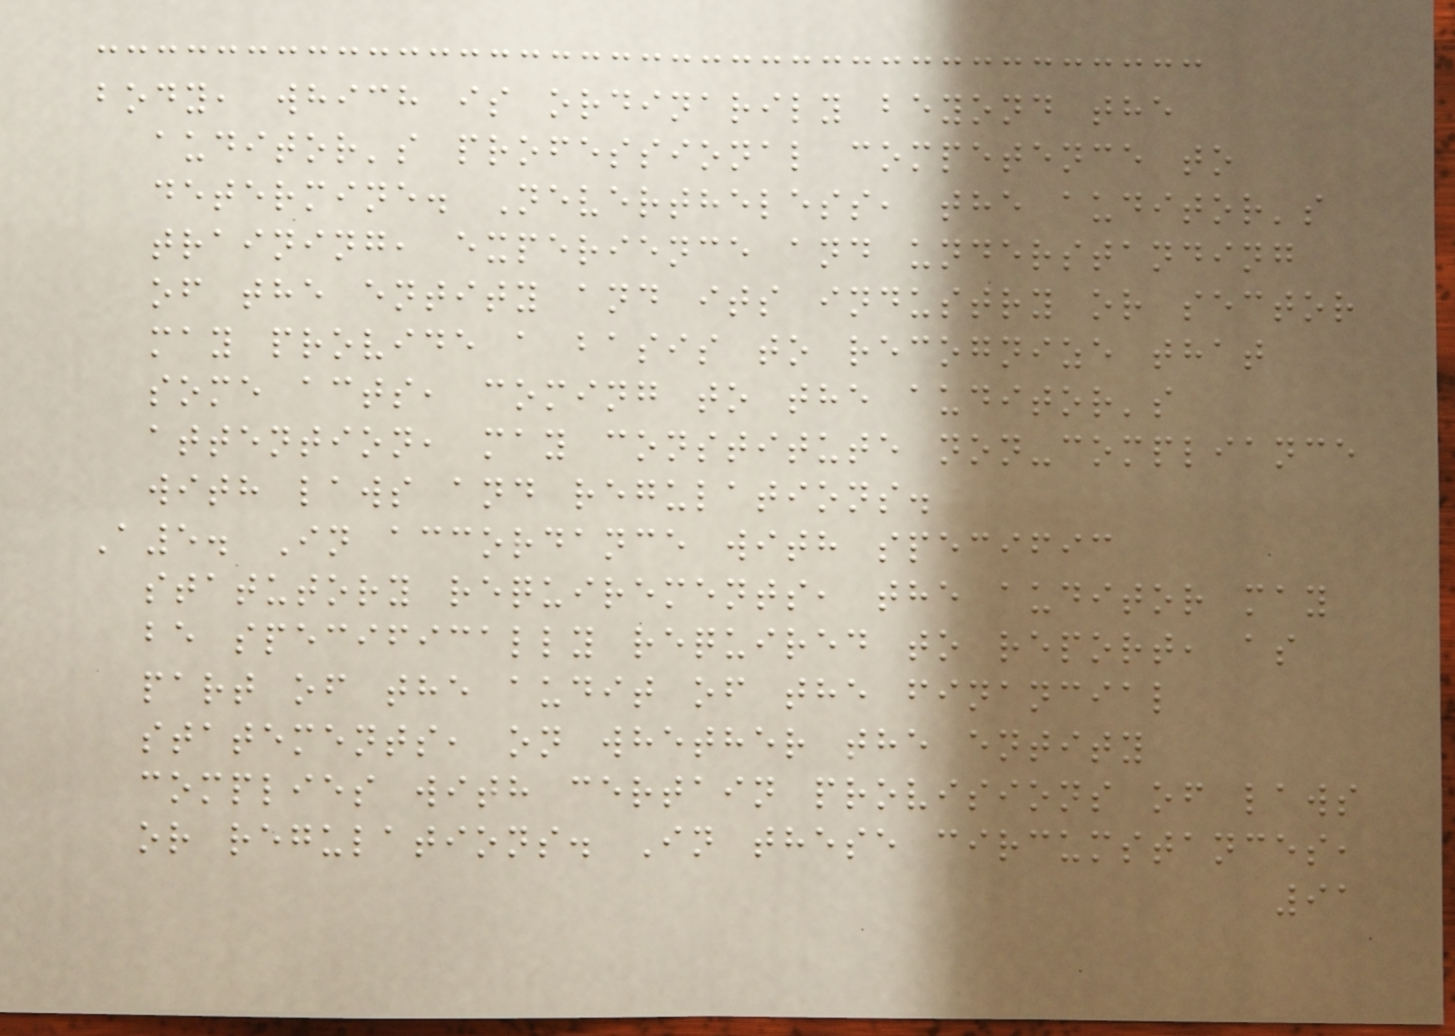body, which is ordinarily beyond the
auditor's professional competence to
determine. Nevertheless, the auditor's
training, experience and understanding
of the entity and its industry or sector
may provide a basis to recognize that
some acts, coming to the auditor's
attention, may constitute non-compliance
with laws and regulations.
A5. In accordance with specific
statutory requirements, the auditor may
be specifically required to report, as
part of the audit of the financial
statements, on whether the entity
complies with certain provisions of laws
or regulations. In these circumstances,
91
